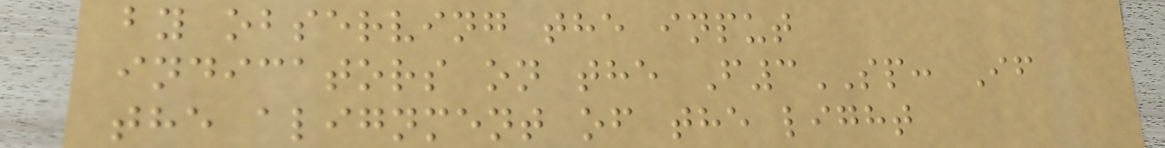by observing the input
indicators on the F3SP: If
the alignment of the light
